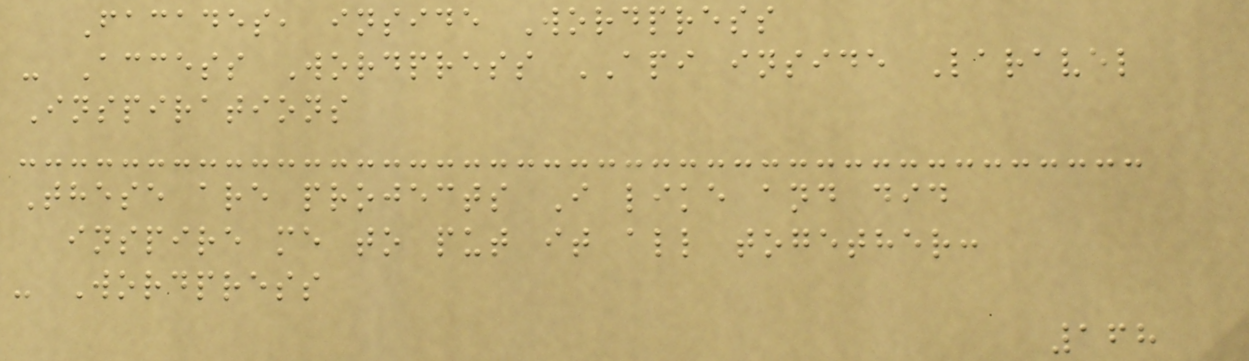Facades, inside Wordpress
- Access Wordpress API inside Laravel
Inspirations
These are projects I like and did
inspire me to put it all together:
- Wordpress
168
